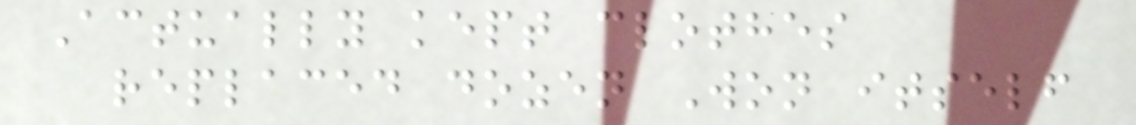Actually kept clothes
replaced dozen Won itself
